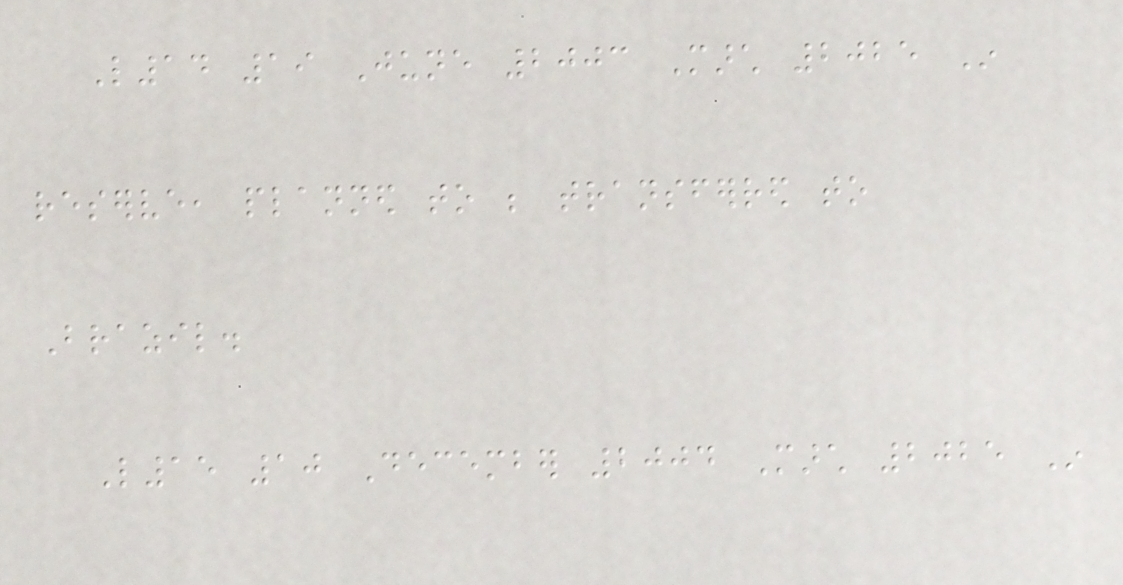L14 19 June 2003 March 2025 In
reserve, planned to be transferred to
Brazil.
L15 10 December 2004 March 2025 In
